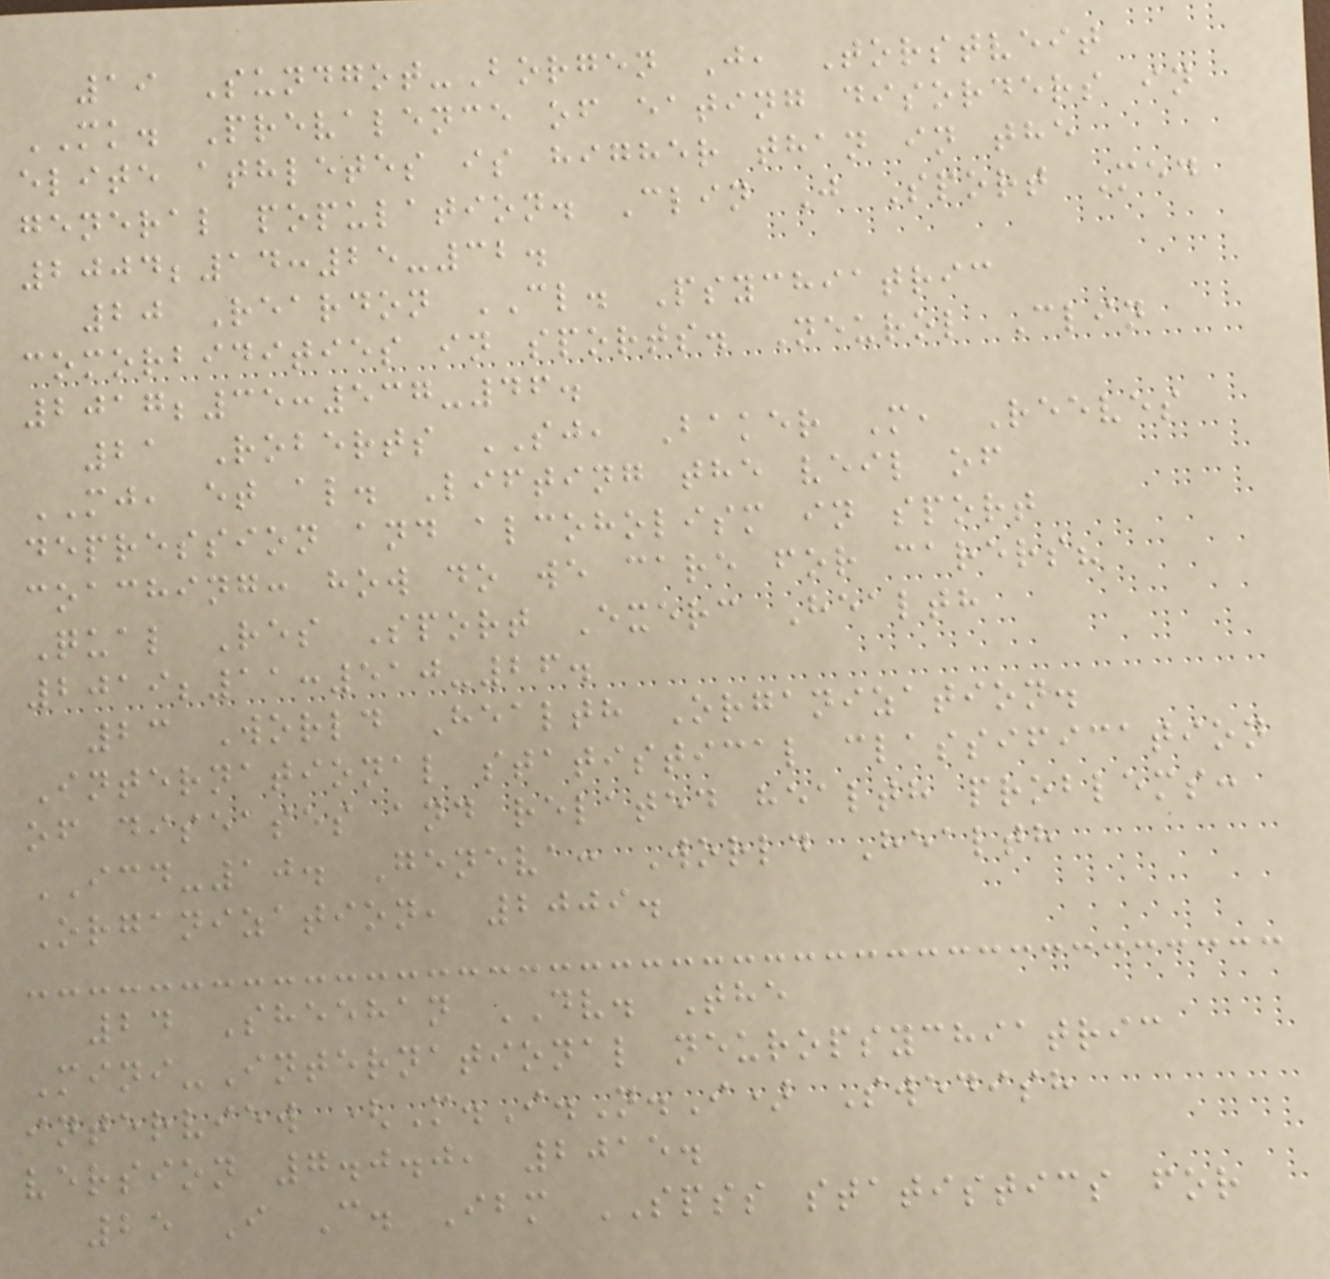19 Sundgot-Borgen J, Torstveit
MK. Prevalence of eating disorders in
elite athletes is higher than in the
general population. Clin J Sport Med
2004;14:25-32.
20 Reardon CL. Psychiatric
comorbidities in sports. Neurol Clin
2017;35:537-46.
21 Roberts SJ, Baker M, Reeves
MJ, et al. Lifting the veil of
depression and alcoholism in sport
coaching: how do we care for carers?
Qual Res Sport Exerc Health
2019;11:510-26.
23 World Health Organization.
International statistical classification
of diseases and related health problems:
ICD-10. Geneva: World Health
Organization, 2009.
24 Sheehan DV. The
Mini-International neuropsychiatric
interview (M.I.N.I) Swedish
version 7.0.0, 2015.
25 I C. Ibm SPSS statistics for
